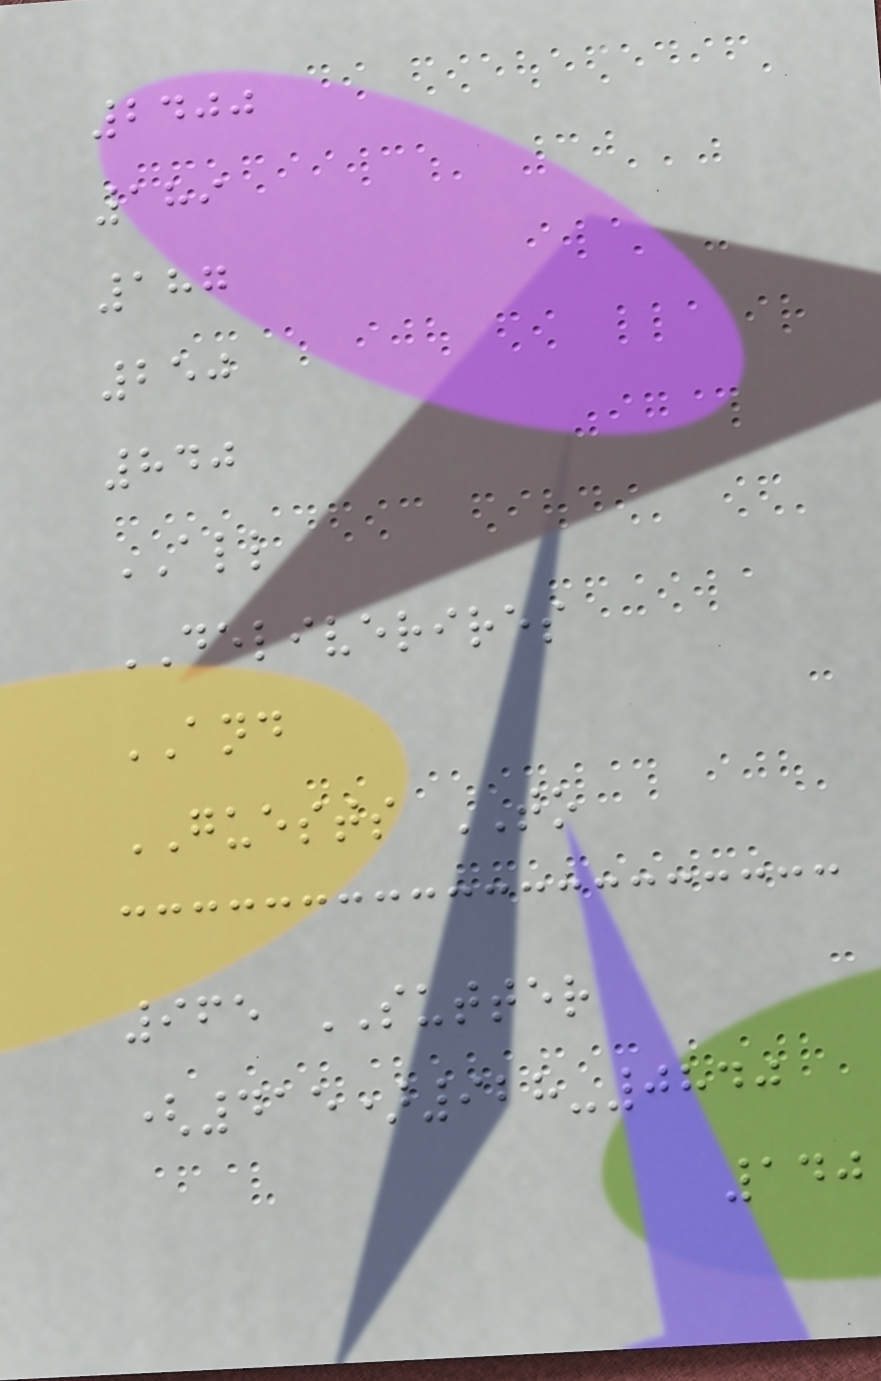2400
189
187
250
840
ALL
DELIVERIRES
AND
GUESTS TO
965 SUTTER
(415)928-0840
140
